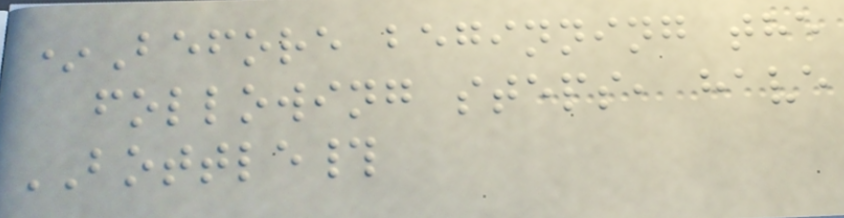*Before beginning the
following steps, have
BOTTLE#
